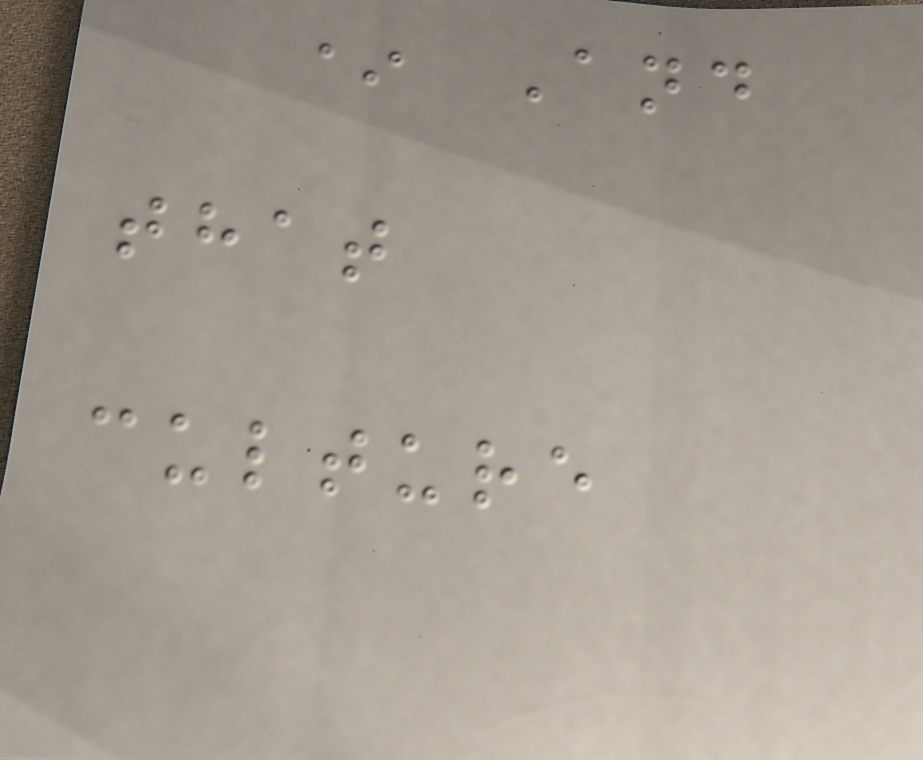* And
that
culture
